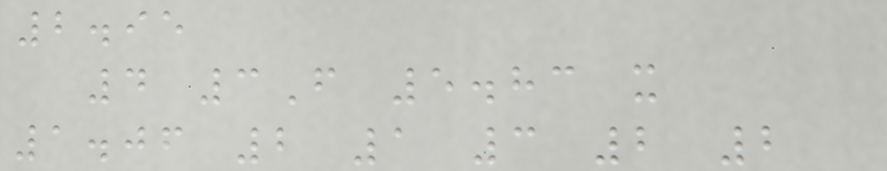2.95
4 3F 5.83 x
1.06 2 1 3 2 2
